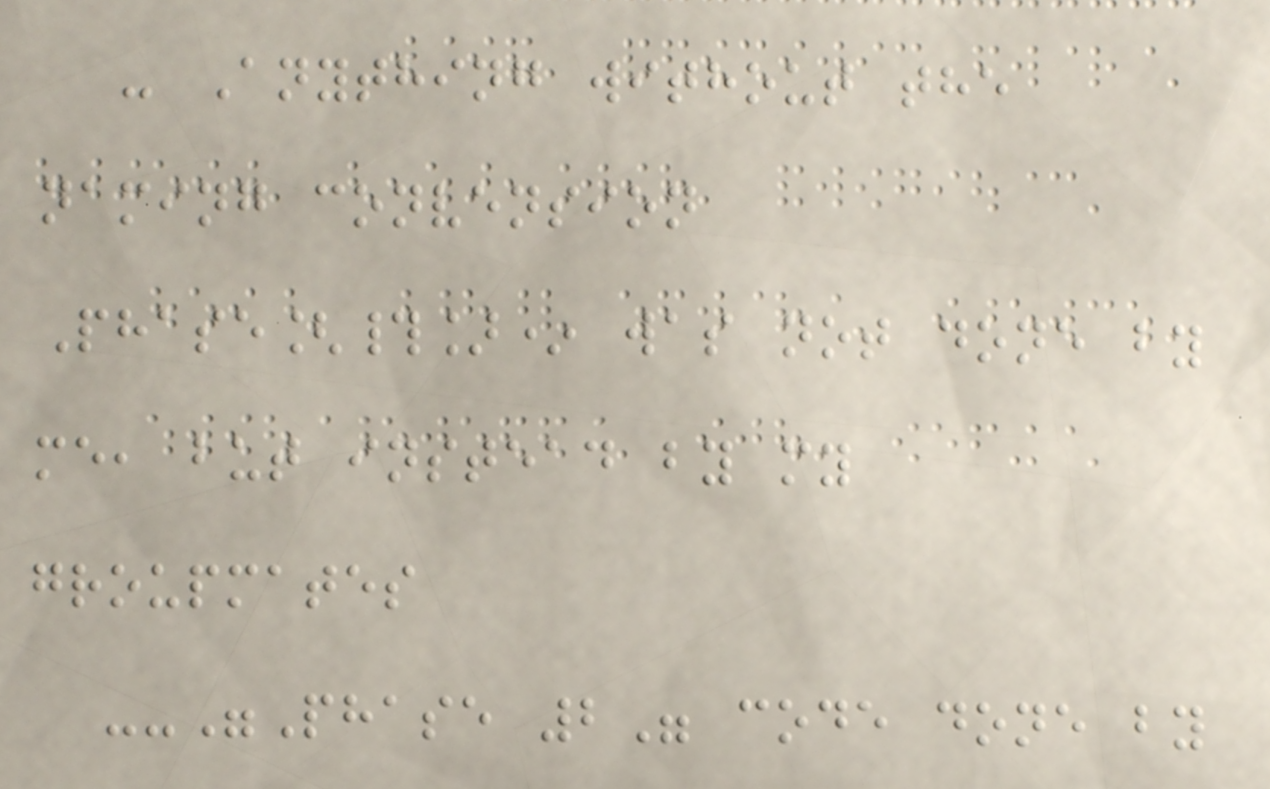- Anything without the
naming convension
Phase[#]* was not done by
me, but instead by my
groupmates
--"Phase 2" code done by
